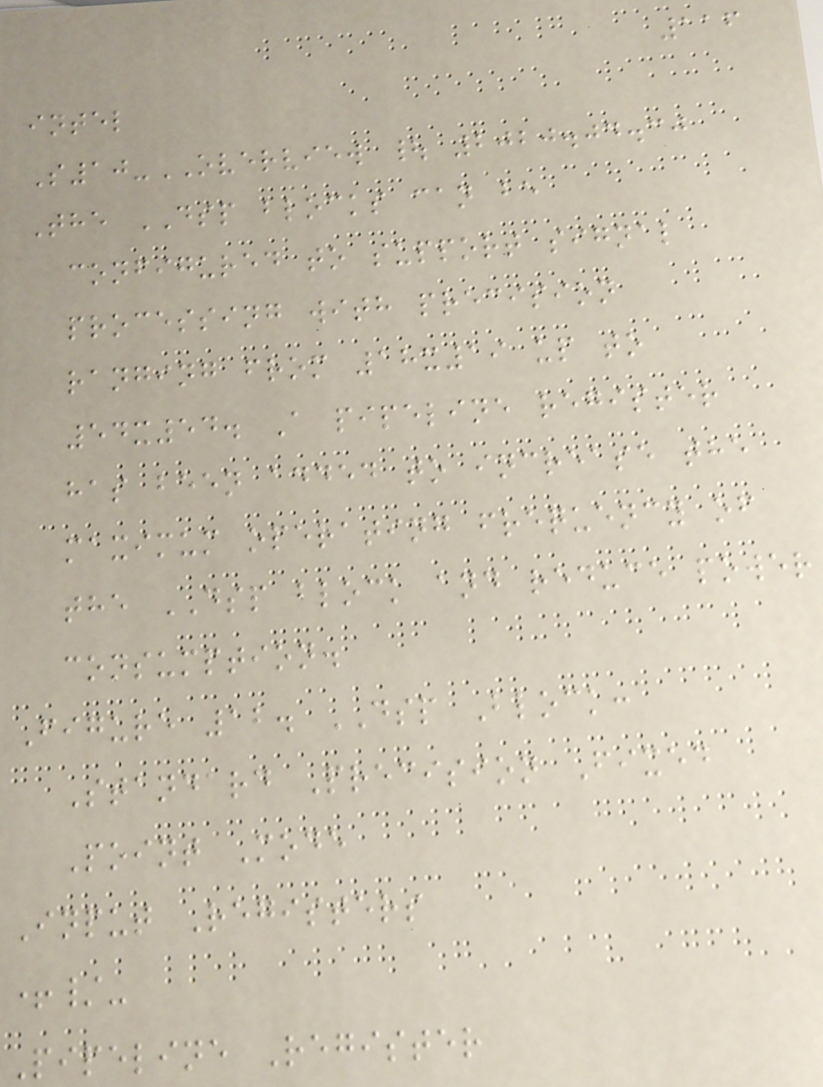116
intel
S10-OVERVIEW | 2020.04.30
The DSP blocks can be
configured to support signal
processing with precision
ranging from 18x19 up to
54x54. A pipeline register
has been added to increase the
maximum operating frequency of
the DSP block and reduce power
consumption.
Figure 12. DSP Block:
Standard Precision Fixed
Point Mode
Input Registers
+/-
Pipeline Register
